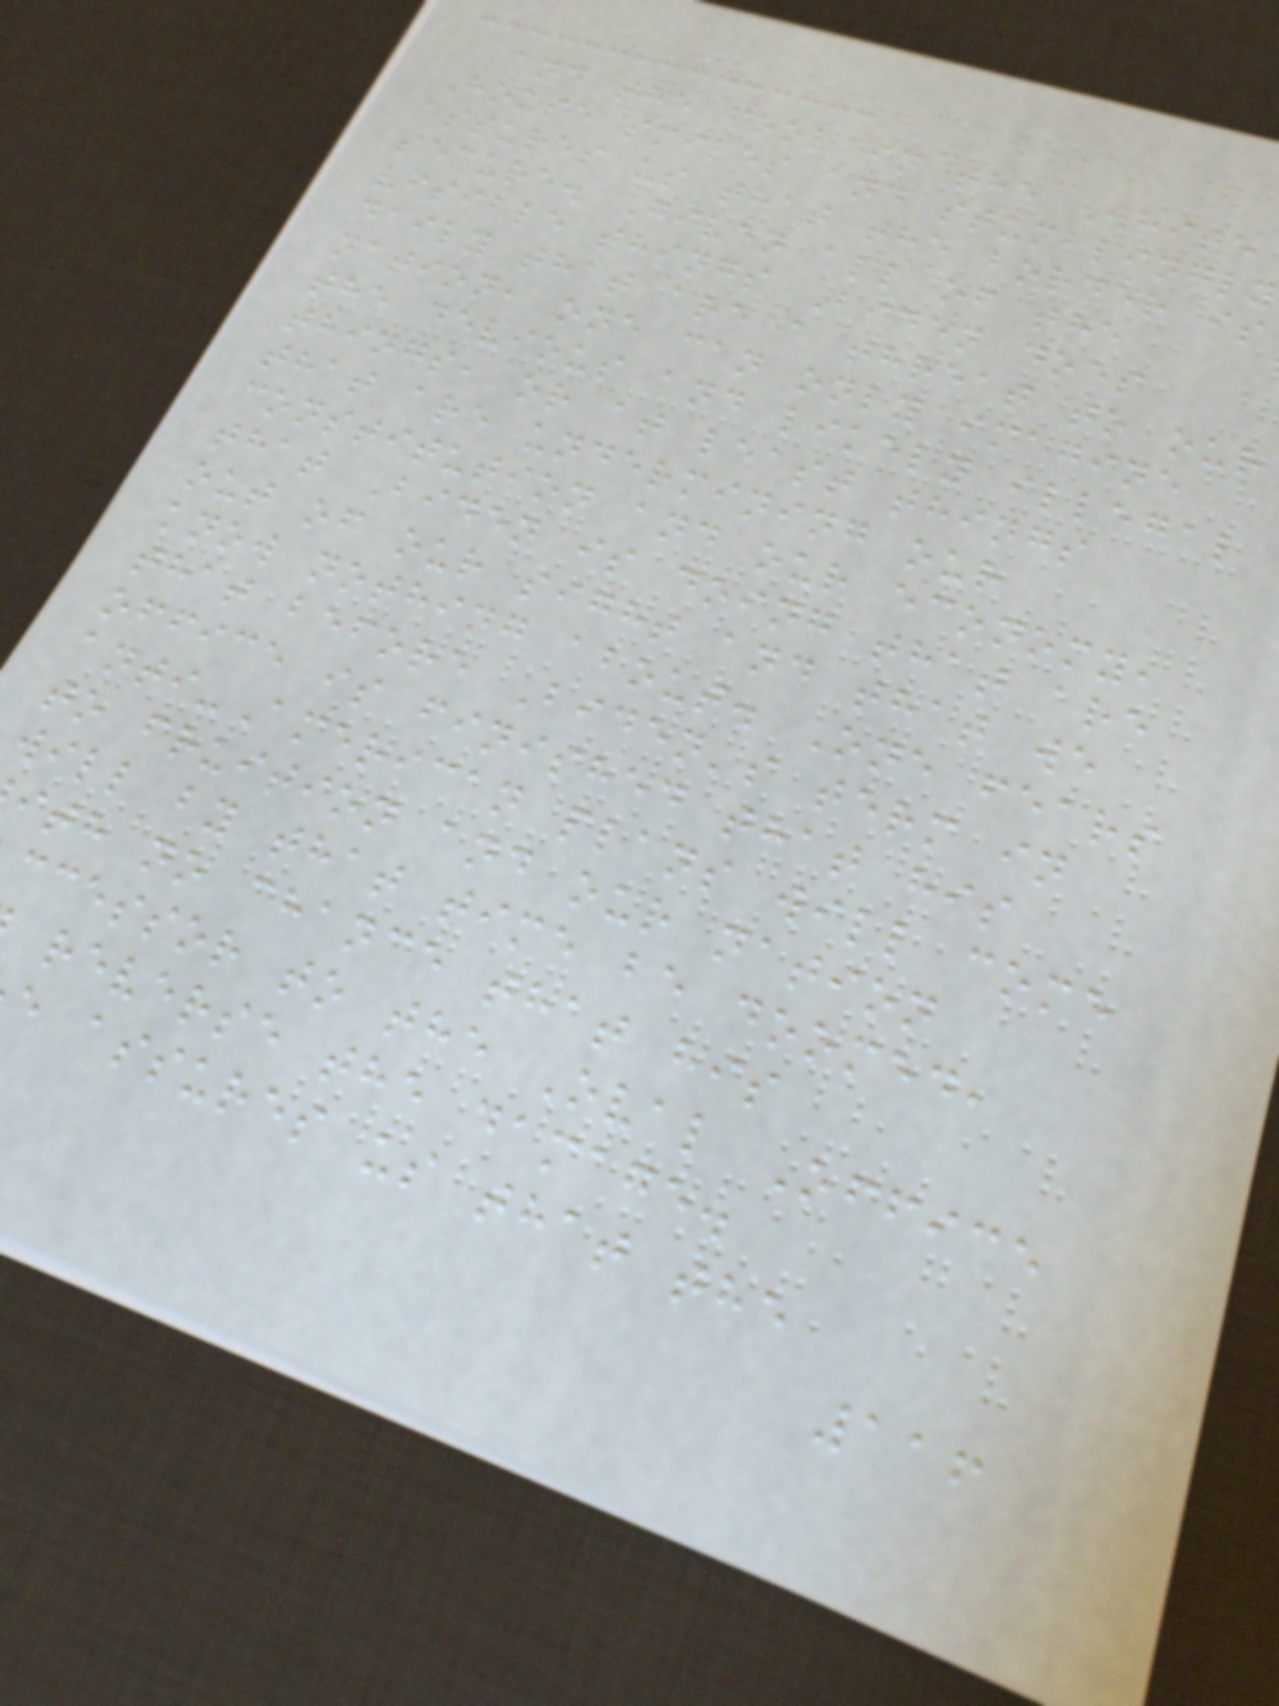and the fool in the White
House smiles and stumblingly
assures us that the border is
secure. Given all of the
visible things Biden does
daily that are a threat to our
nation, one can only imagine
the devious and likely illegal
things, or at least things
that are undermining our
constitution and our economy,
that Biden is doing that are
out of our sight and that we
know nothing about. One fears
that before Biden's term in
office is finished that his
anti-American plans will come
to fruition and our nation
will by that time be doomed,
ith no chance that his
ccessor to the Oval Office
reverse the damage.
e assures us that the
116
